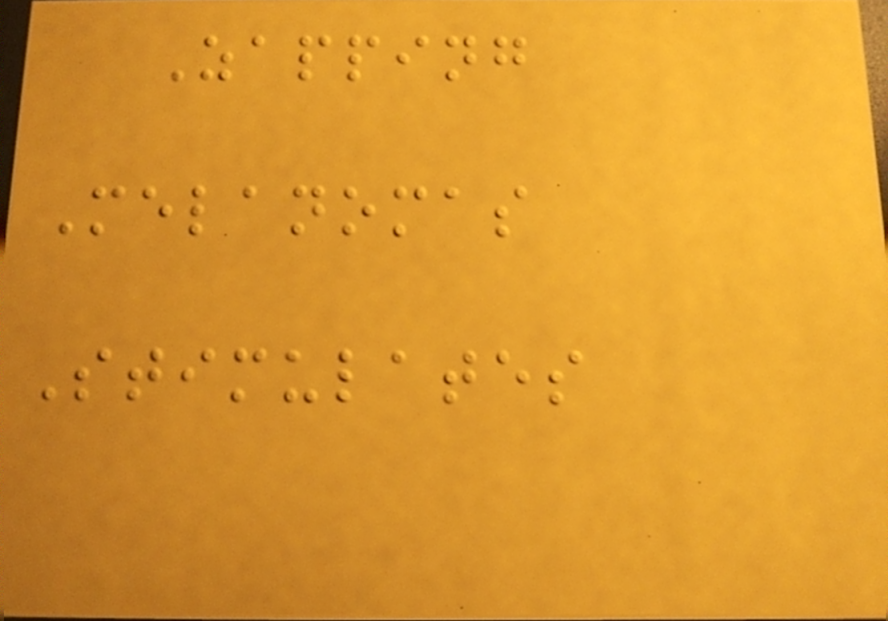Zapping
Melanomas
Stimulates
